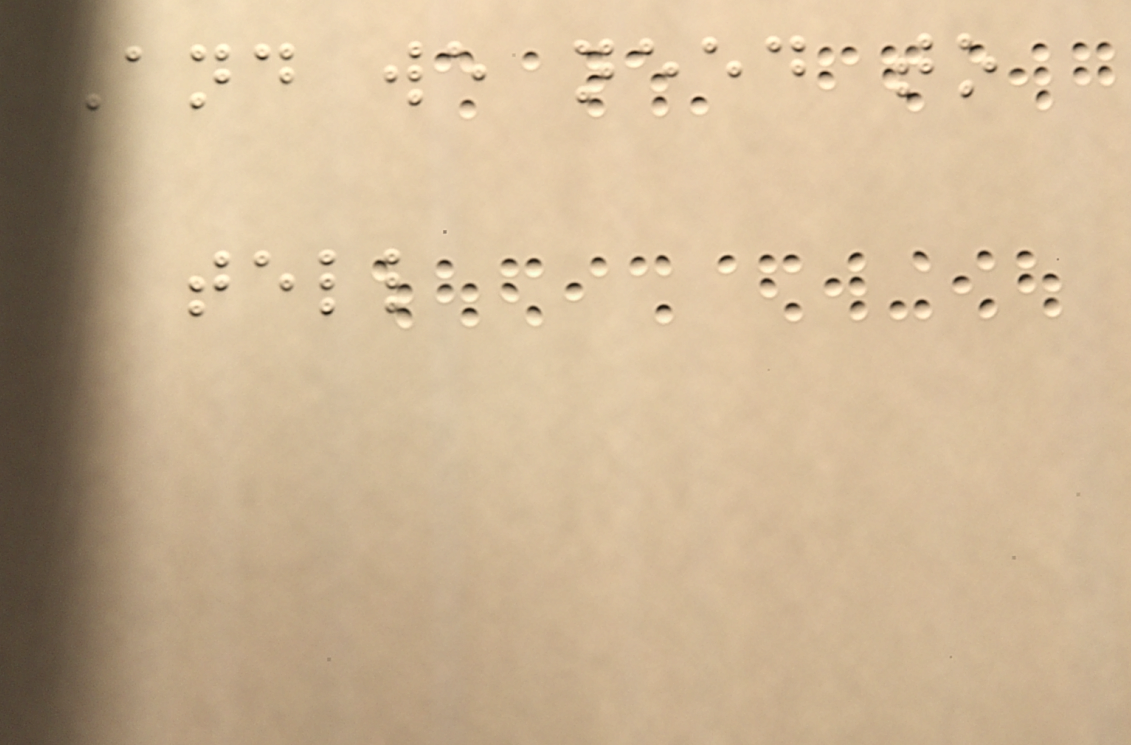And we need to
tell
